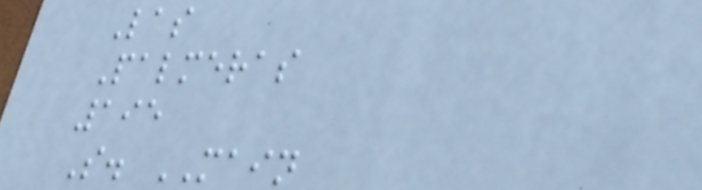Las
Palmeras
195
S. MAIN
